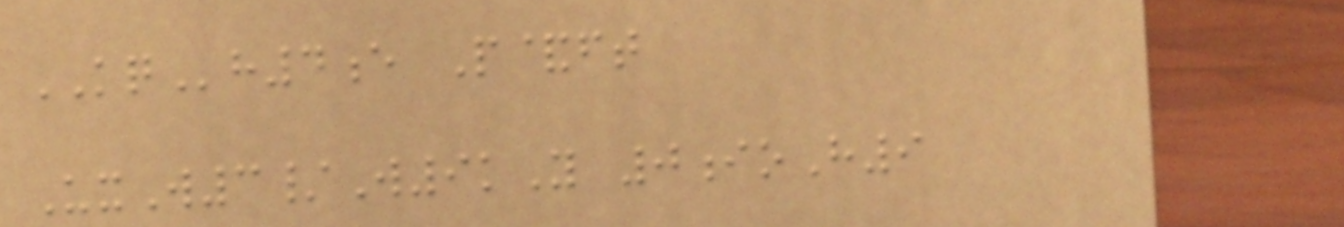KQh4e P&ft
UxW3/W9kY 0ioH9
